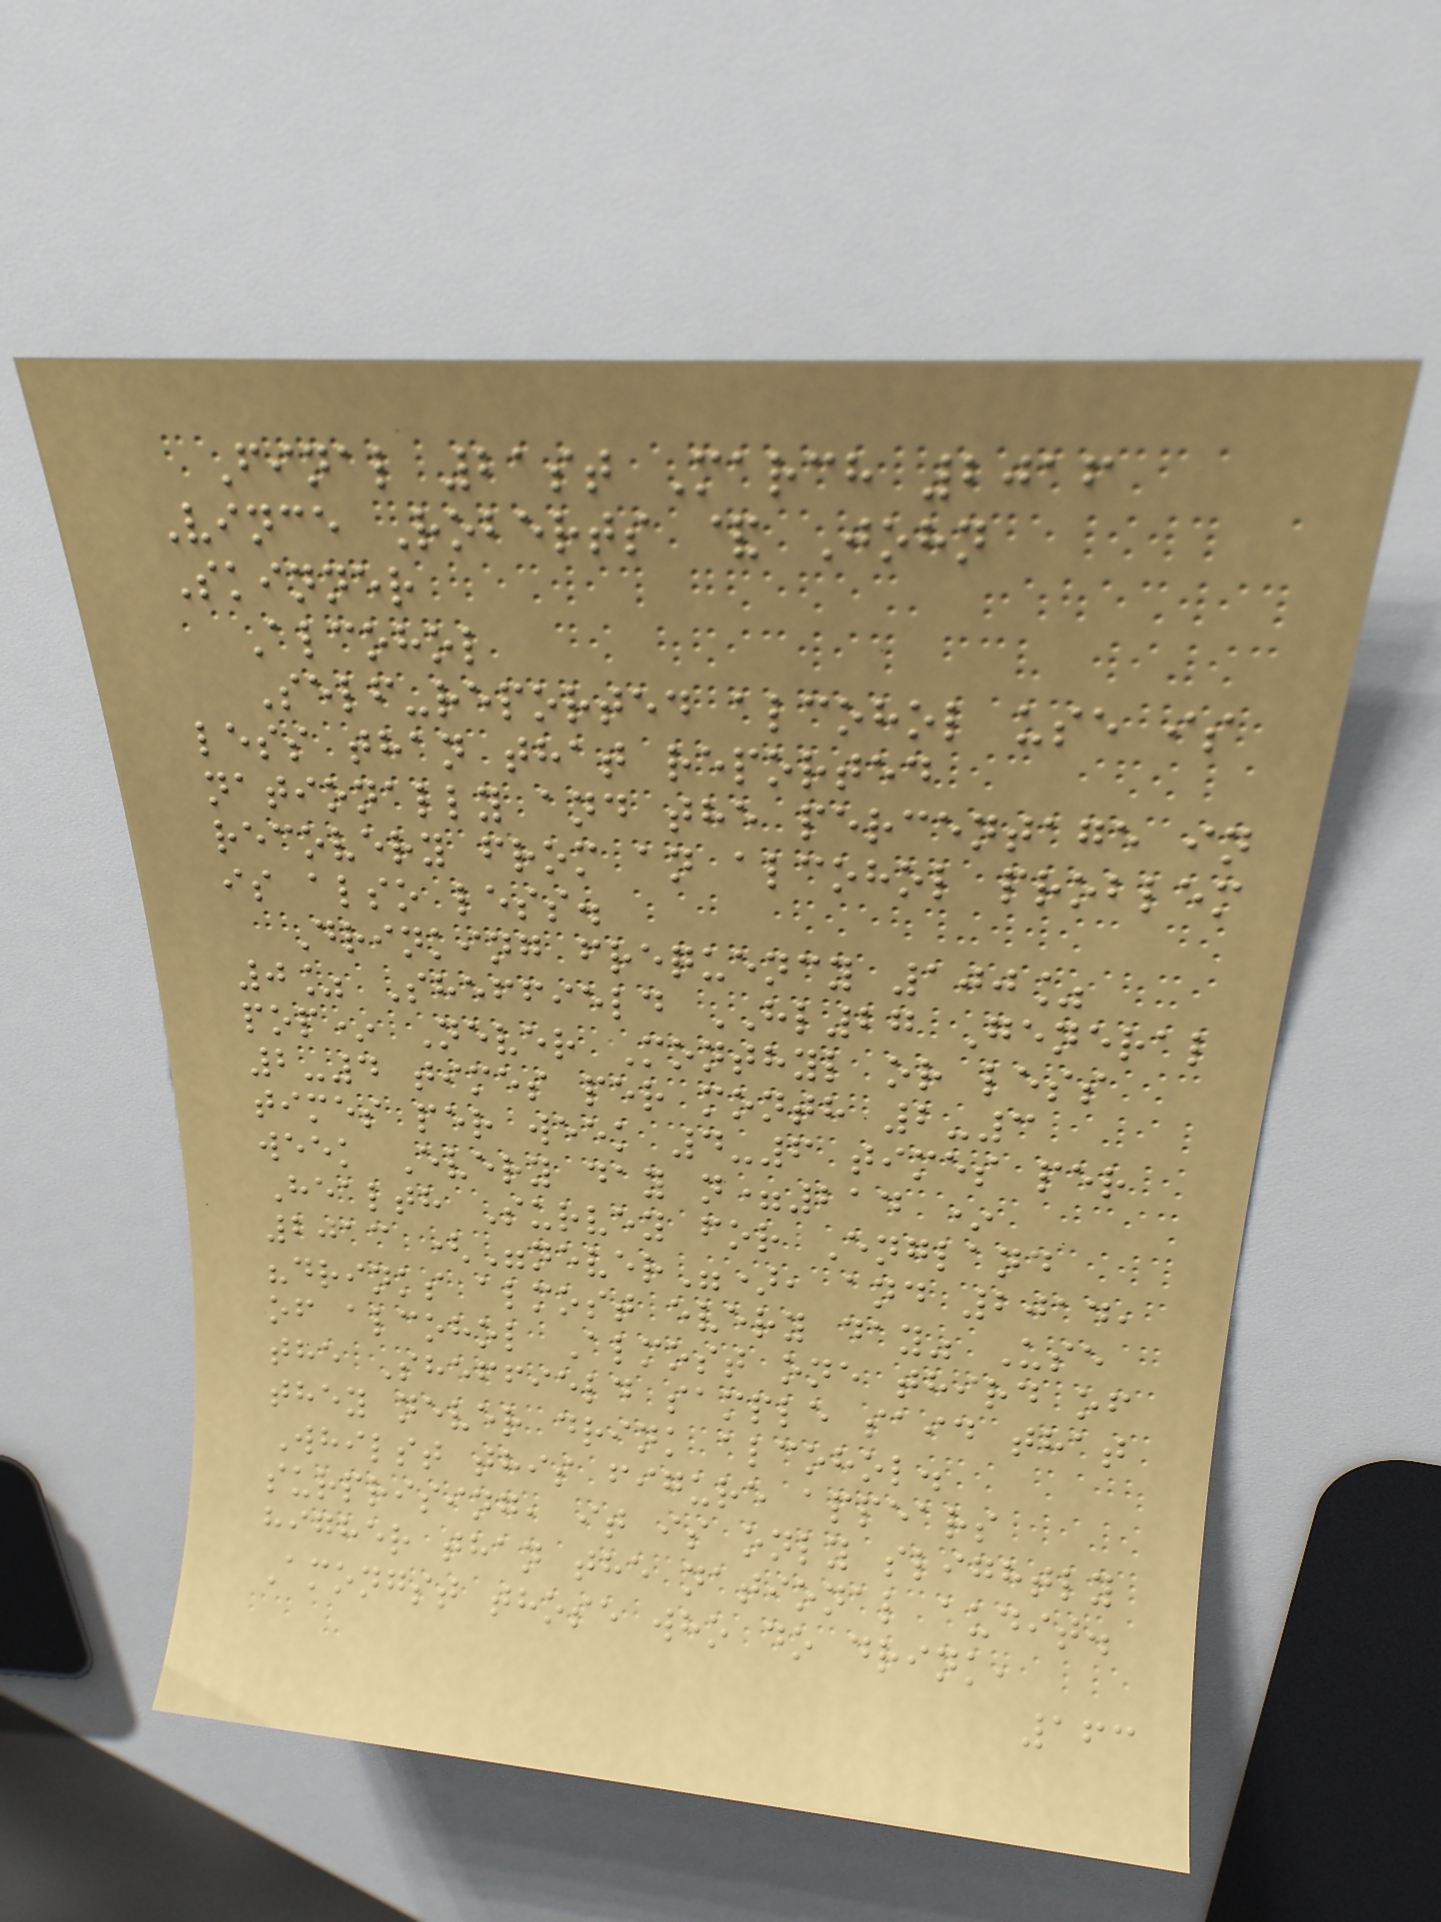Final 21st March 2016
Vince Roberts & John
Skinner
Alcohol
Self-reported alcohol use is
less than that reported
nationally and the percentage in
recovery from an alcohol problem
is also less.
Drinking frequency 100%
0% Sheffield HL27 General
pop* Never Monthyl or less
2-4 times per month 2-3
times per week 4-6 times per
week Every day n=214 *
Health Survey for England
2013 ("never"), and 2014,
"drinks almost every day" Use
of alcohol Almost one third of
the Sheffield sample said that
they never drink alcohol.
Whilst this figure appears
surprising, it is only slightly
higher than the national audit.
Amongst those who do drink,
163
